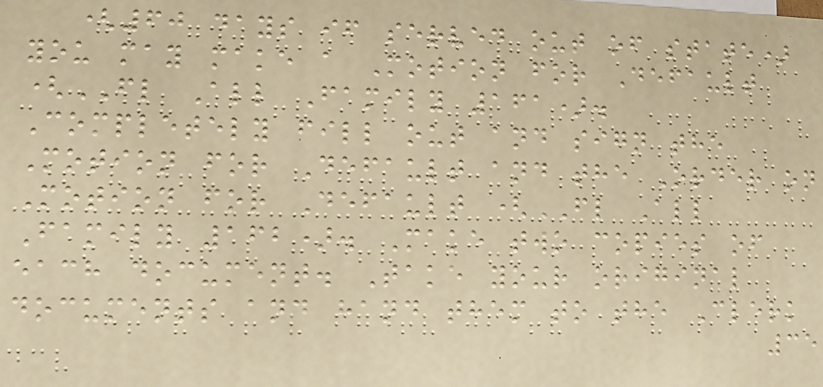(60 days if served out of state)
you may make a Motion for Default
(FL All Family 161).
Completely fill out and sign the
Motion for Default and the Order on
Motion for Default (FL All
Family 162). Make two copies of
each document. Take your original
documents and hand them to the Clerk
35
